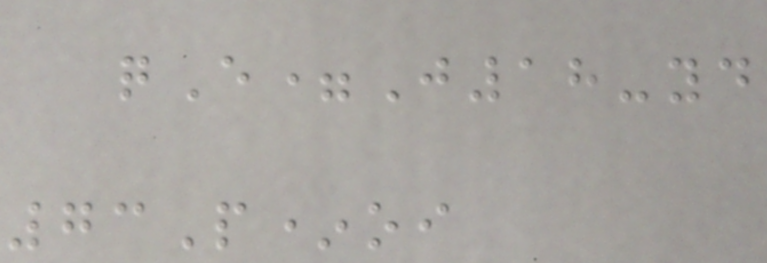qE=J18-yd
73P*oi
